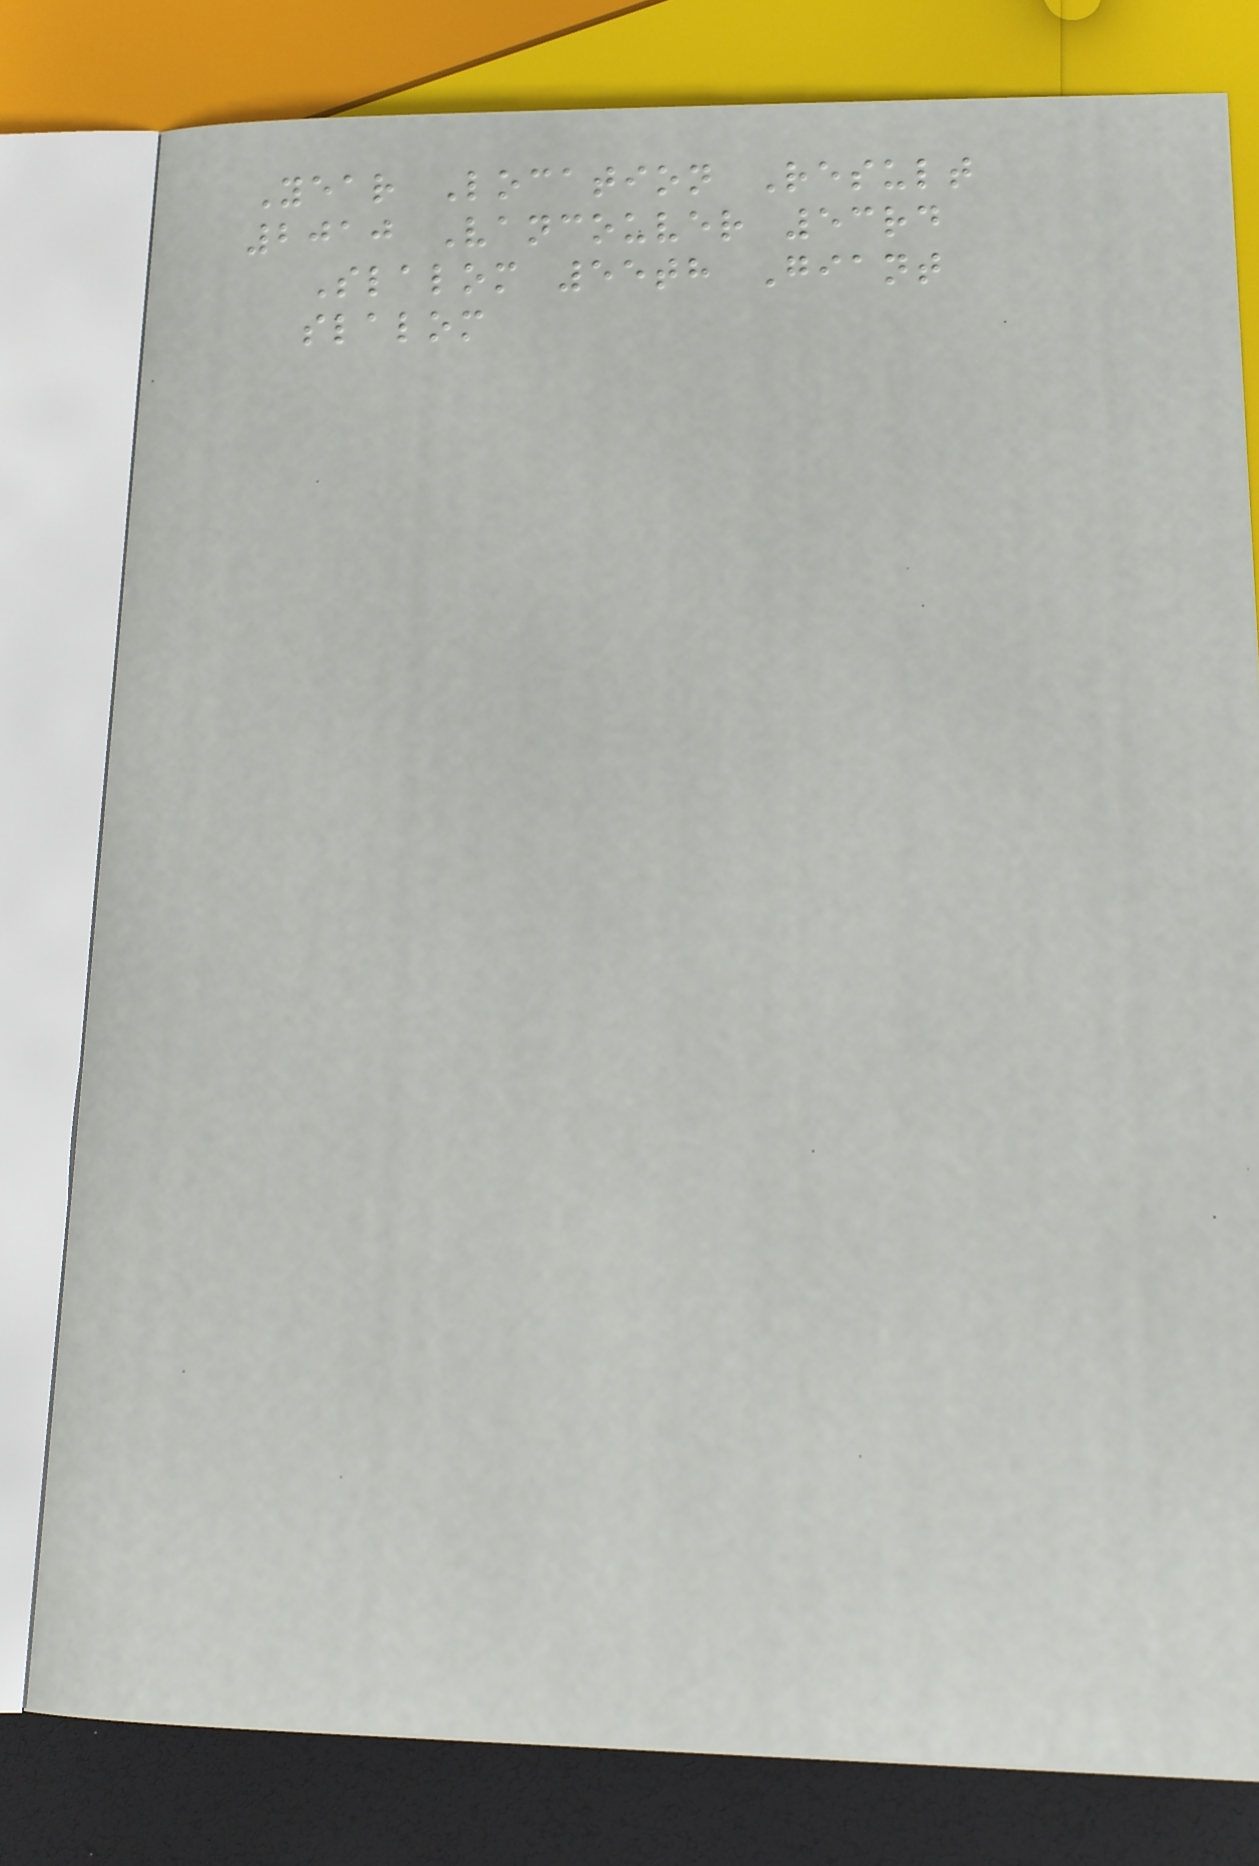Year Location Result
2010 Vancouver 53rd
Slalom 55th Giant
slalom
